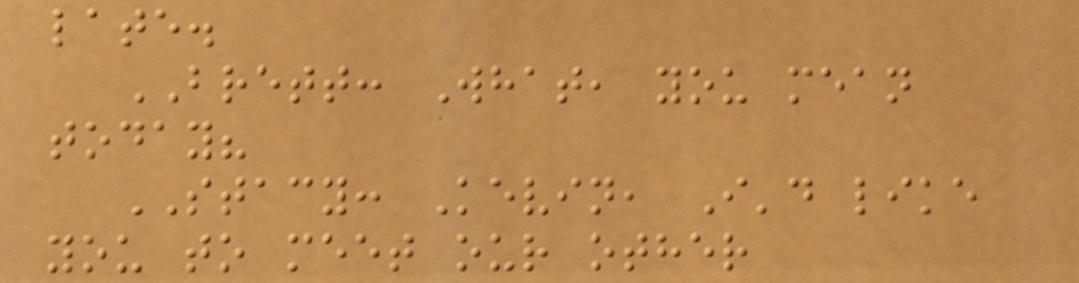late.
BRETT: What, you mean
today?
STACY: Kevin, I'd like
you to meet our other
